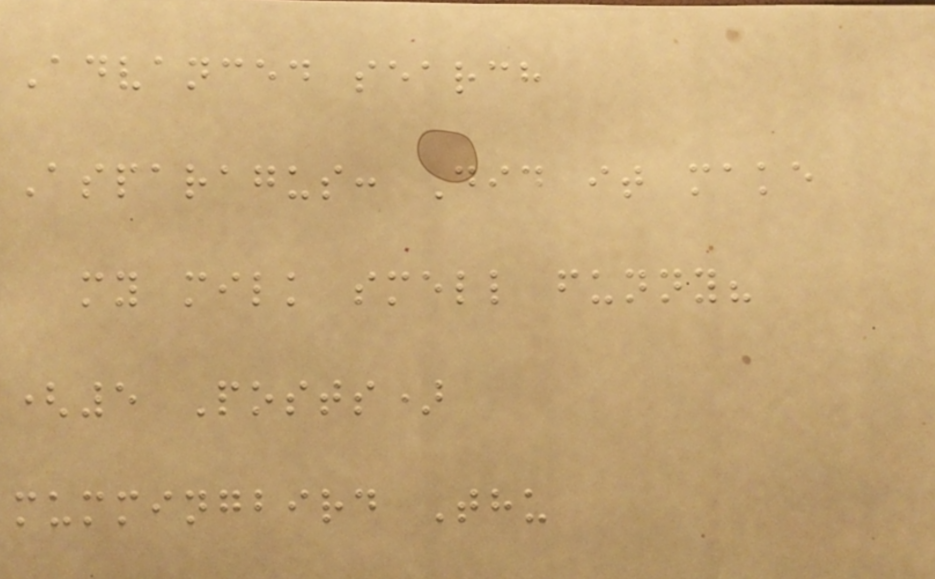Advanced search
Asparagus: Did it make
my milk smell funny?
(5 Posts)
mummingbird Thu
